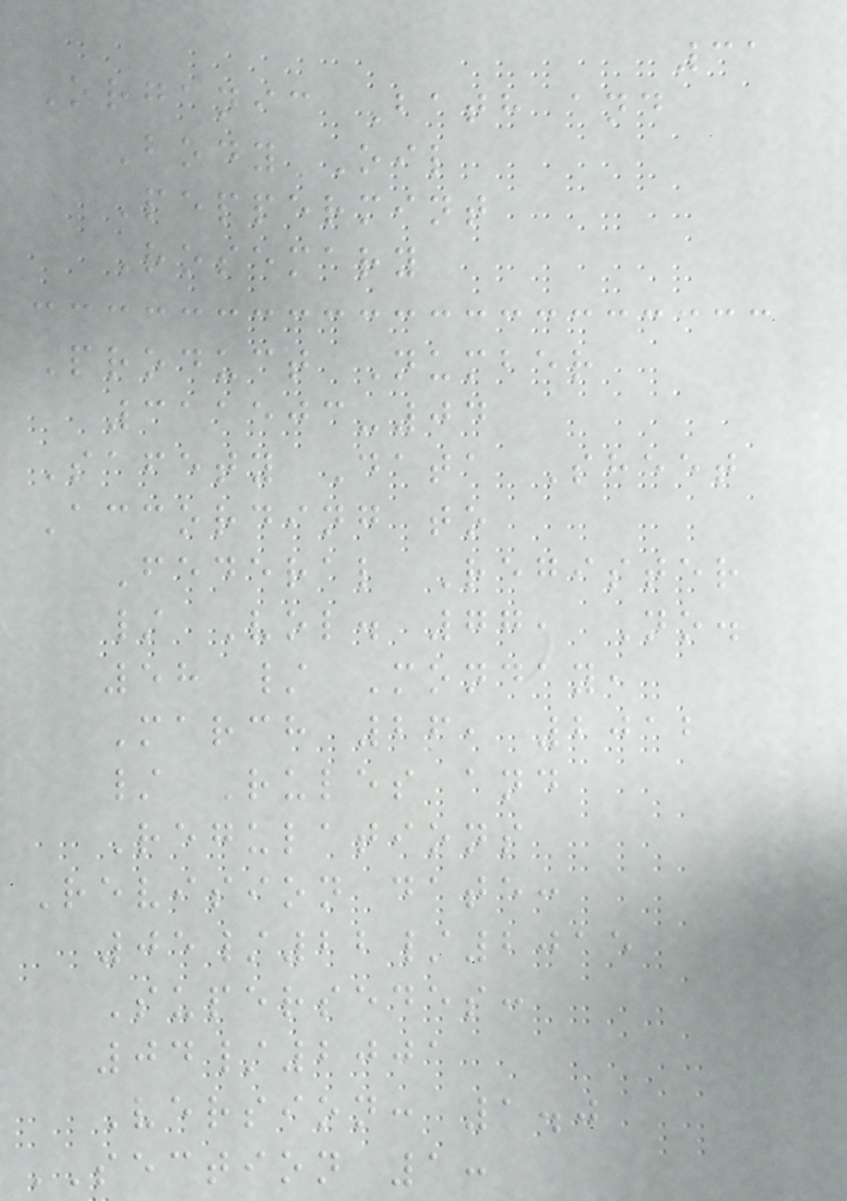31
Organic Bath and
Body Oil
Peppermint
Rosemary
Product Number
311503-04
Safety Data Sheet
According to
Federal Register
/ Vol. 77, No.
58 / Monday,
March 26, 2012
/ Rules and
Regulations
Revision date:
05/22/2015
Supersedes:
04/2001
Version: 1.0
SECTION 1:
